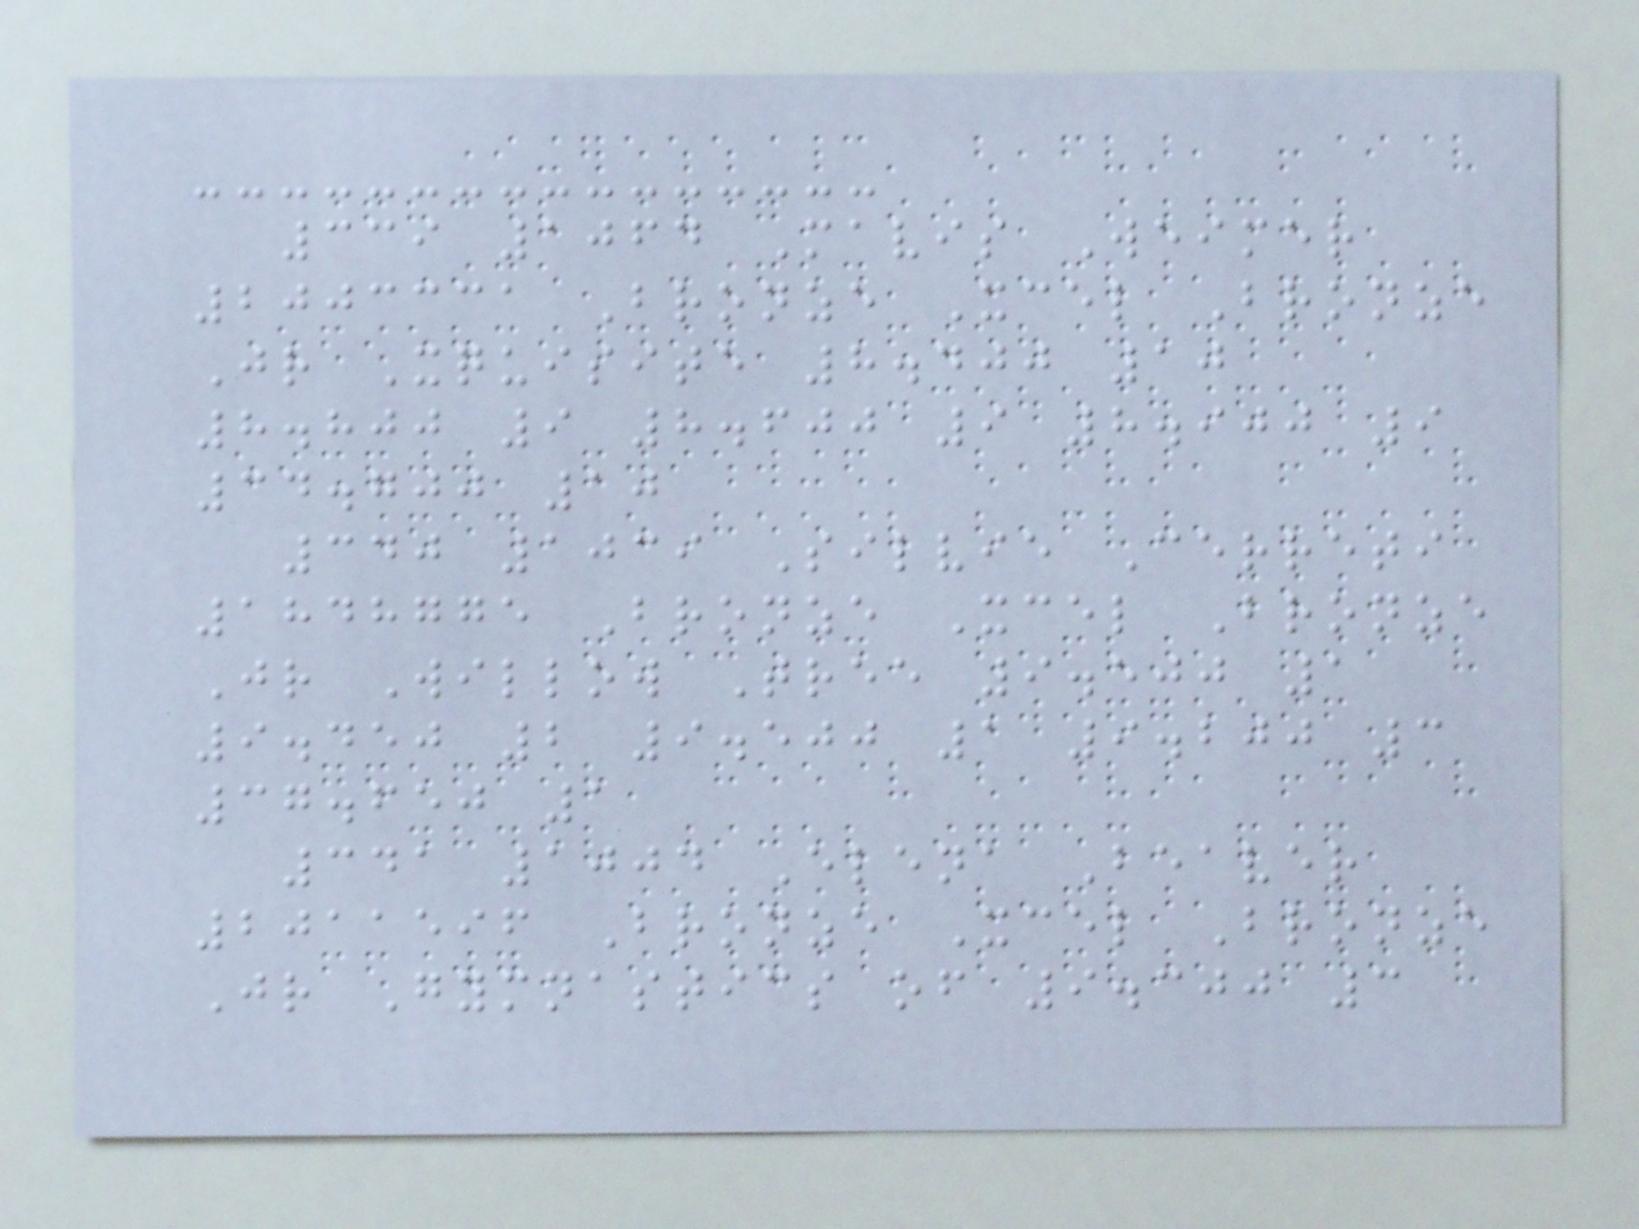339 1064 Mavis Weimer
2003331 Bronze Xcel Bronze
Jr Xquisite 8.400 10
8.800 9 8.600 9 8.900 9
34.700 10
340 1039 Silvie Cerreti
1848775 Bronze Xcel Bronze
Jr Willow Tree 9.500 1
9.450 2 9.500 1 9.200 3
37.650 1
341 1004 Elena Beaver
2011596 Bronze Xcel Bronze
Jr Gymnastics of 9.300 3
